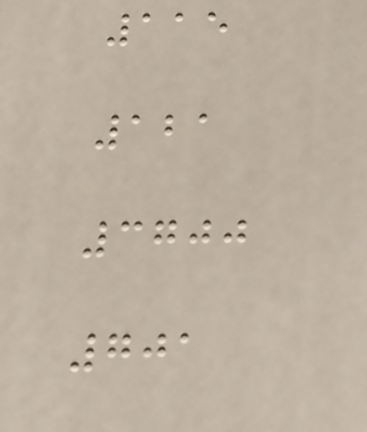115
121
3700
701
